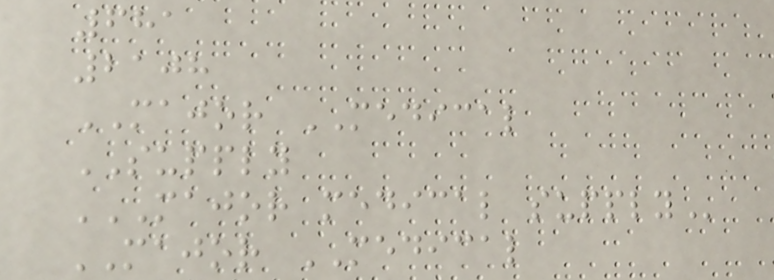681
2108
MAJOR MEDICAL
SUPPLY
MAJOR MEDICAL SUPPLY
MAJOR MEDICAL
